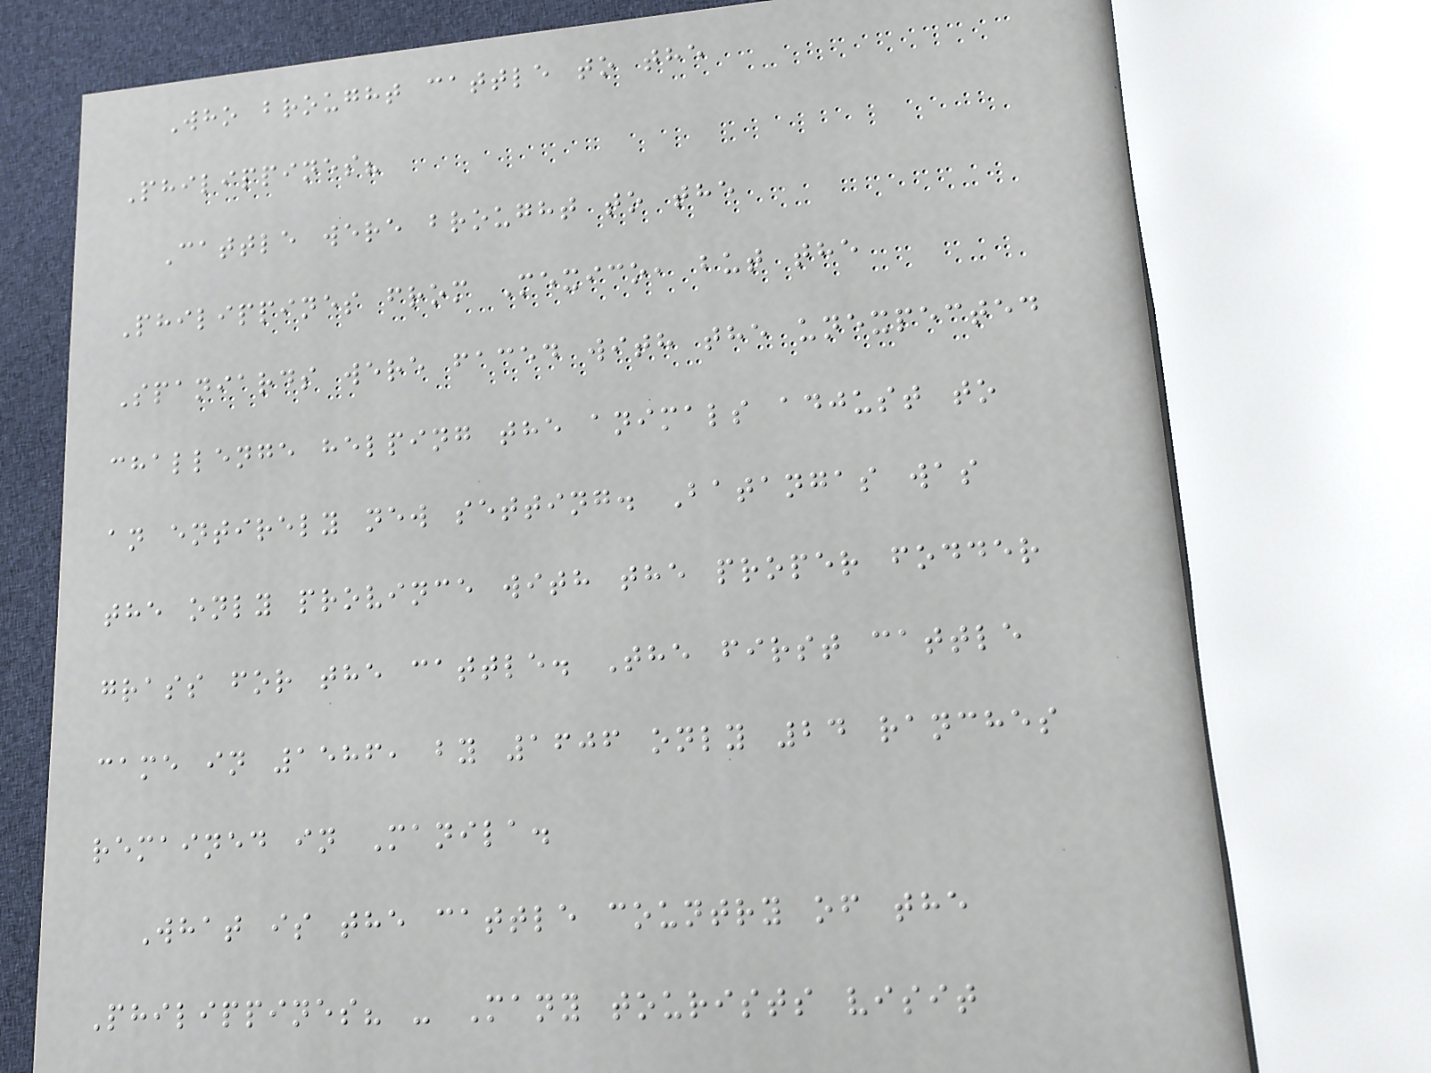Who brought cattle to the
Philippines?
Cattle were brought to the
Philippines from Mexico, but the
Spaniards were faced with the unexpected
challenge helping the animals adjust to
an entirely new setting. Batangas was
the only province with the proper fodder
grass for the cattle. The first cattle
came in 1586, by 1606 only 24 ranches
remained in Manila.
What is the cattle country of the
Philippines? - Many tourists visit
